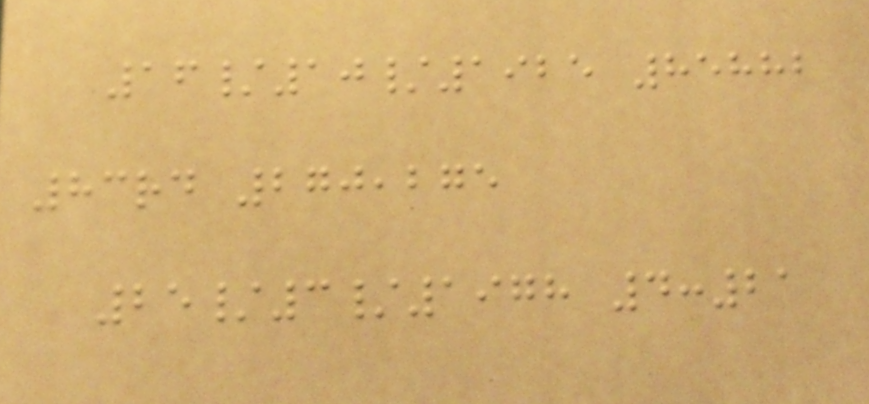16/10/1925 85882
83rd 270,275
25/3/1978 4:21
